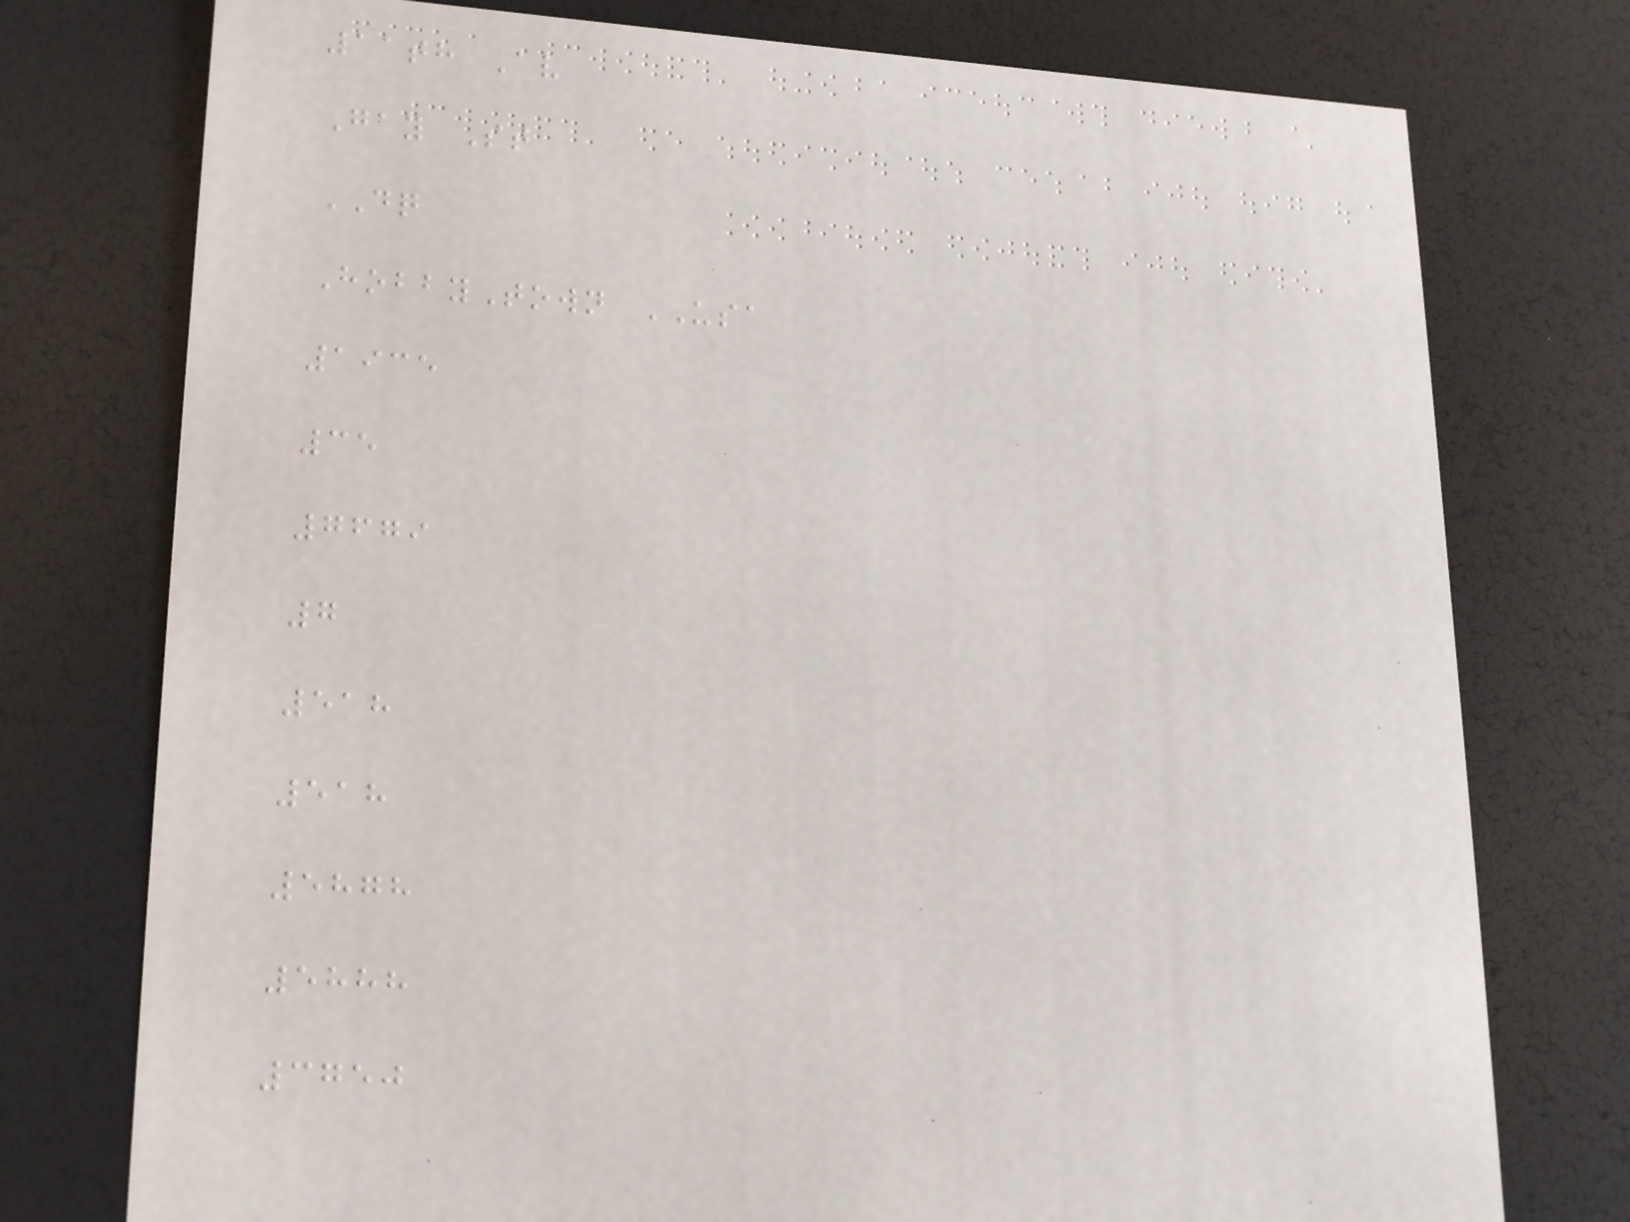11th Av
Gay St
DQ
HobbyTown USA
1935
35
7679
7
518
518
5878
5888
3750
